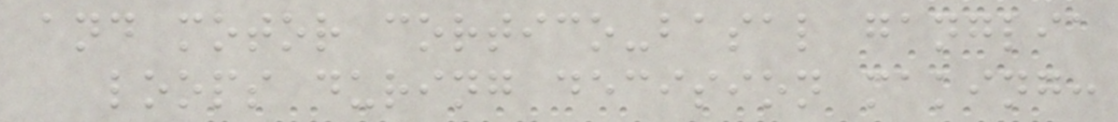and motor cortico-basal ganglia
loops during decision making:
